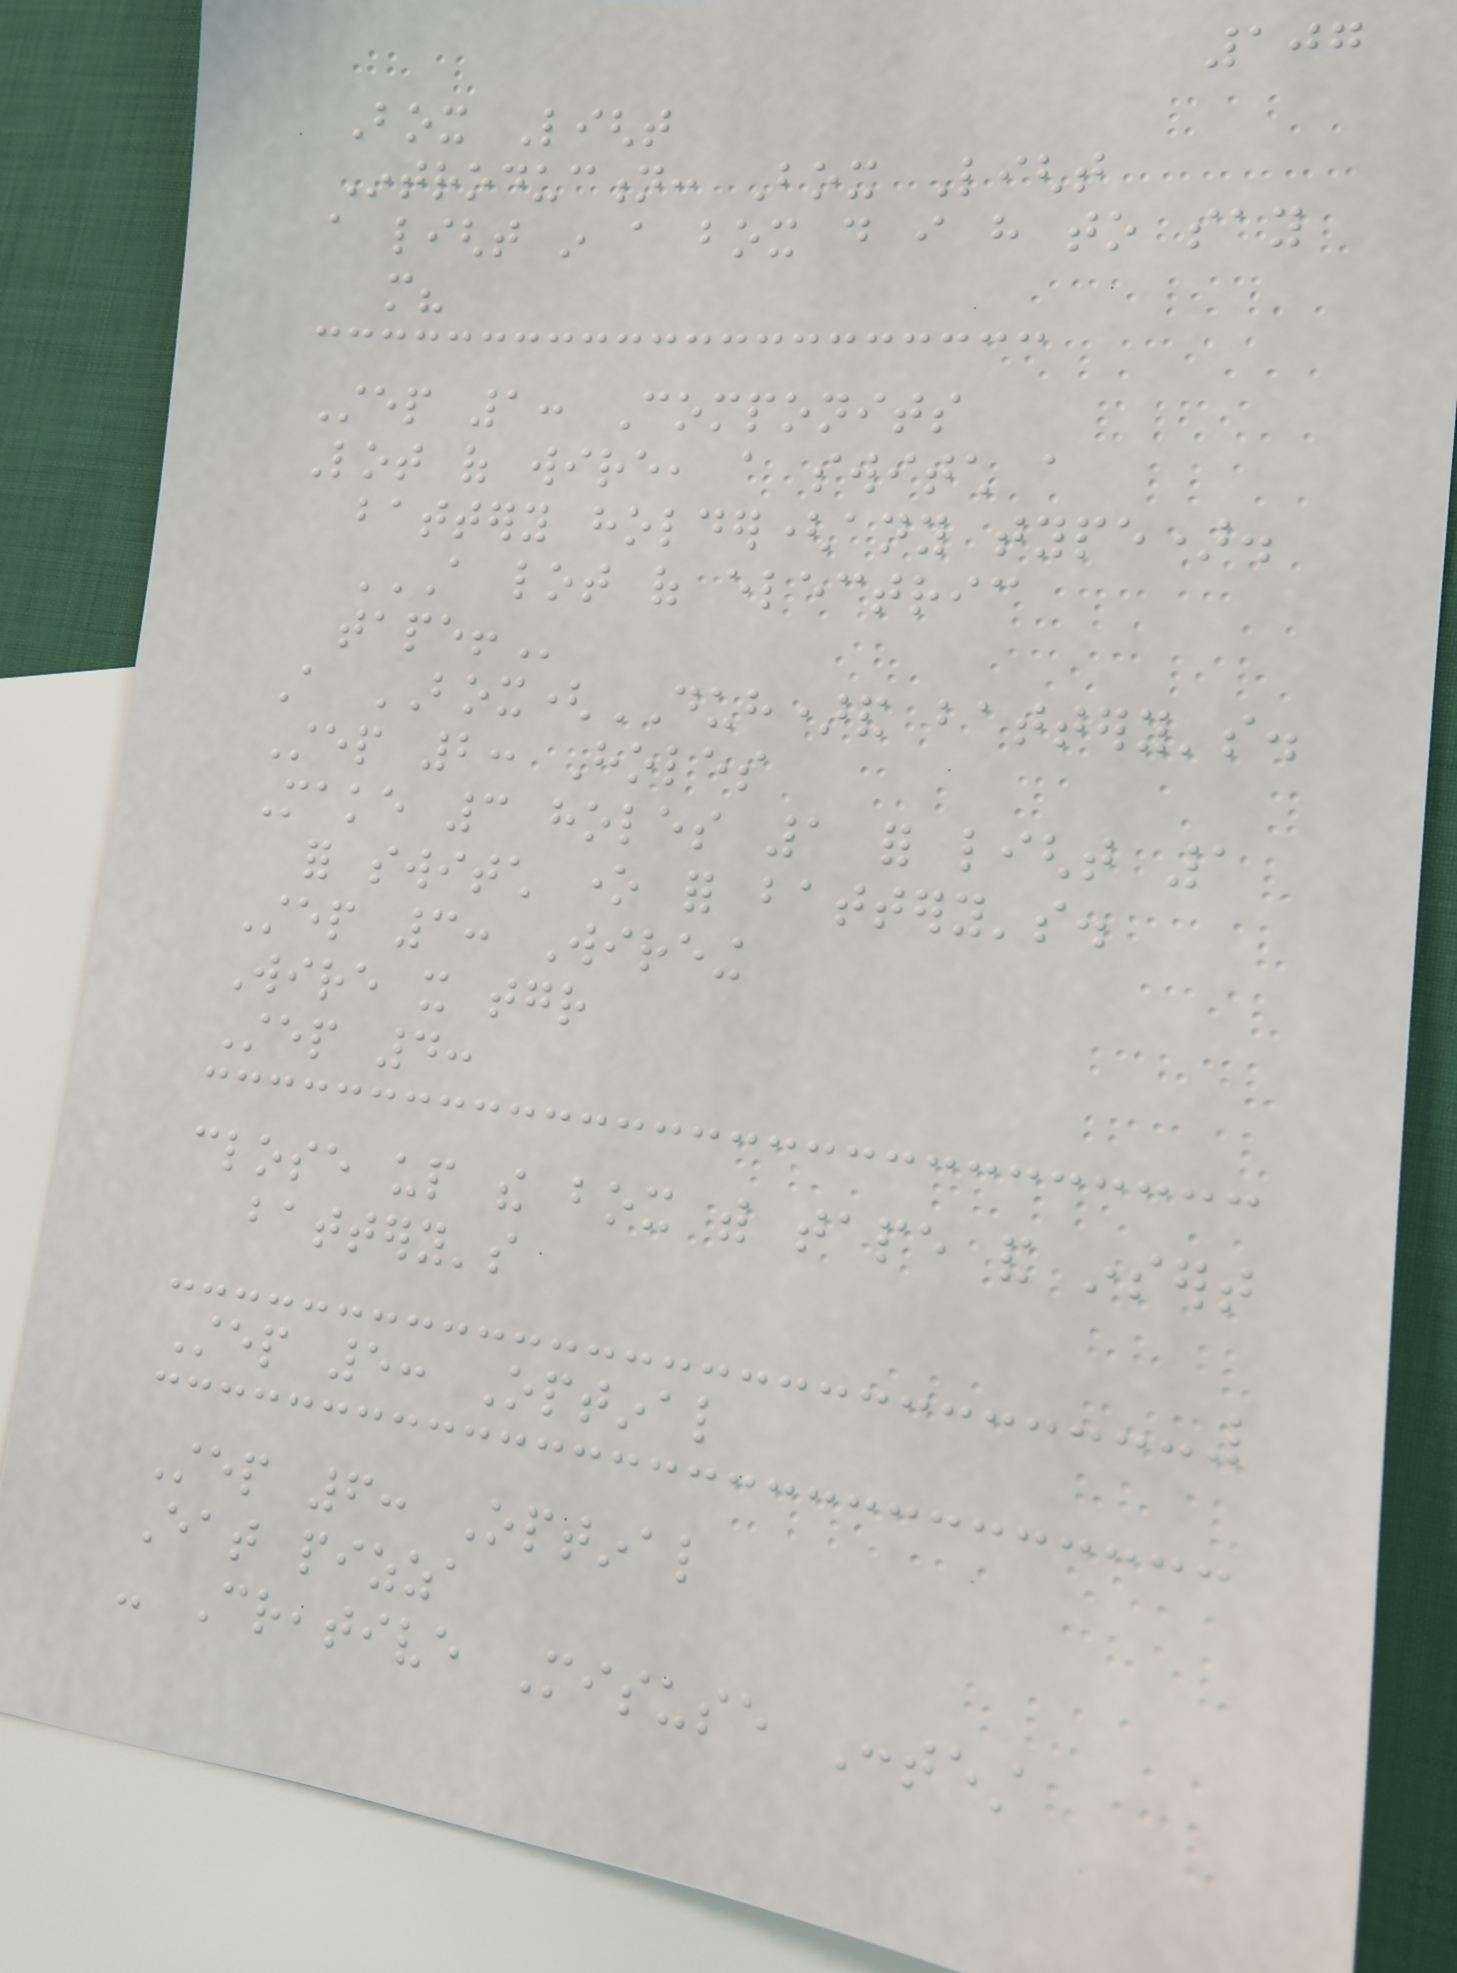107
Box Light
Introduction: Box Light
a light in a box do i have to say
more?
Step 1: Componits
Lot of wire, a switch a
battery holder(any type).
A LOT OF ELECTRIC
TAPE!
A BOX(DUH)and battery's.
Step 2: Holes
Make 3 holes 1 for light 1
for switch one for battery's.
Step 3: Wireing
Wire it together
Step 4:
close up the box with tape and insert
battery's
Step 5: Optinal
Step 6: Optinal
Eat pizza
- Creative Misuse Contest
